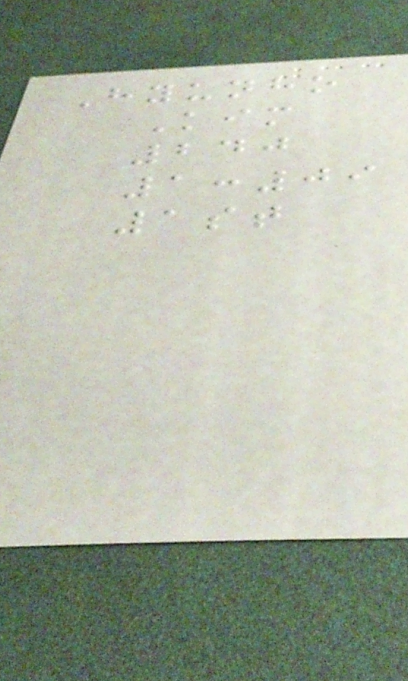Hyunho
Kim
240
1:09
1st
